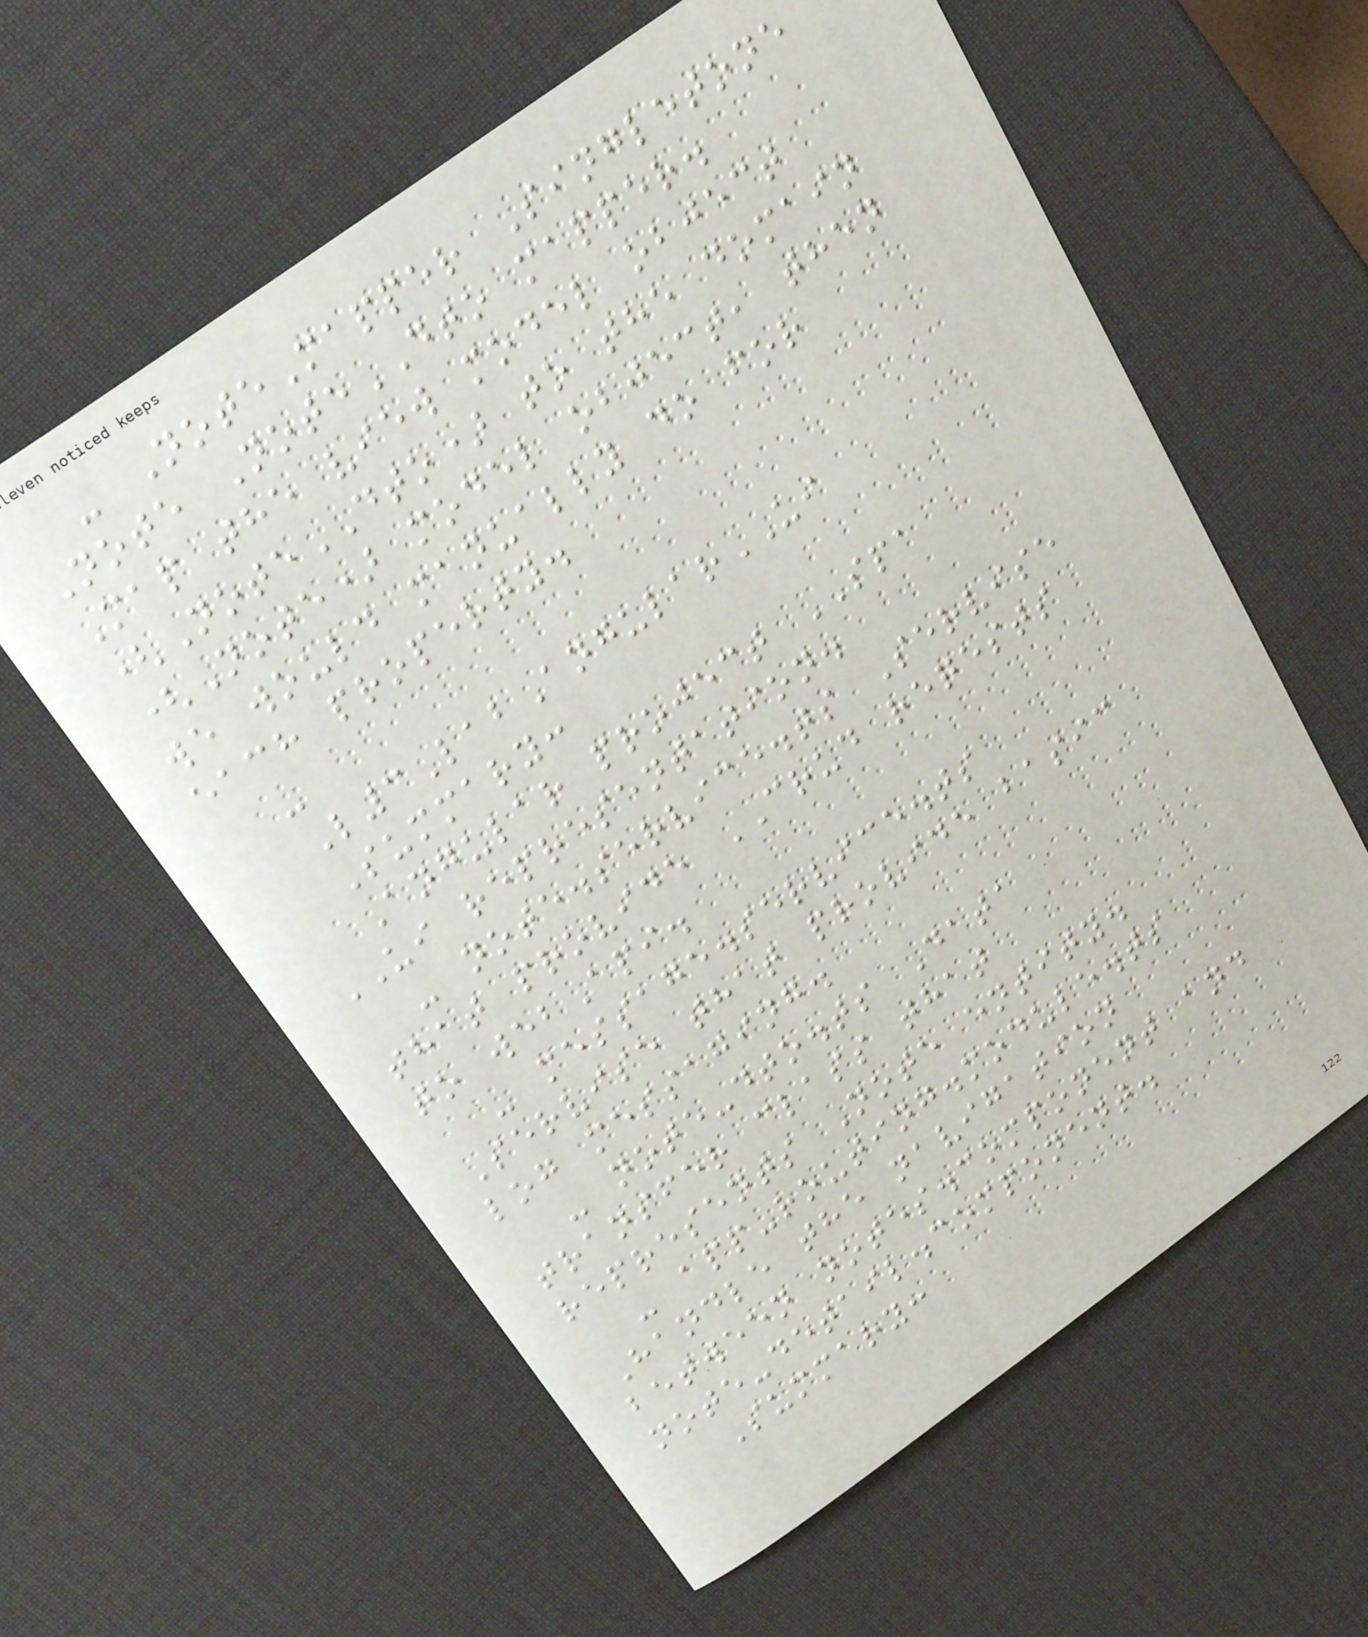- NoteMapper Singletone
Note NoteDTO mapper.
Map the view model object
(NoteDTO) to the domain
(Note) model object, then
we would manually do for
each property.
-
L3LabAngularUI
Summary:
Angular project SPA
UI representation.
- note.service.ts Servise
that provide CRUD reqests
to webApi.
- message.service.ts
Servise that provide basic
log messaging.
- note-dto.ts Data
transfer class that
represents Note entity.
- app-routing.module.ts
Handle the navigation
between notes.component and
note-detail.component.
Summary:
